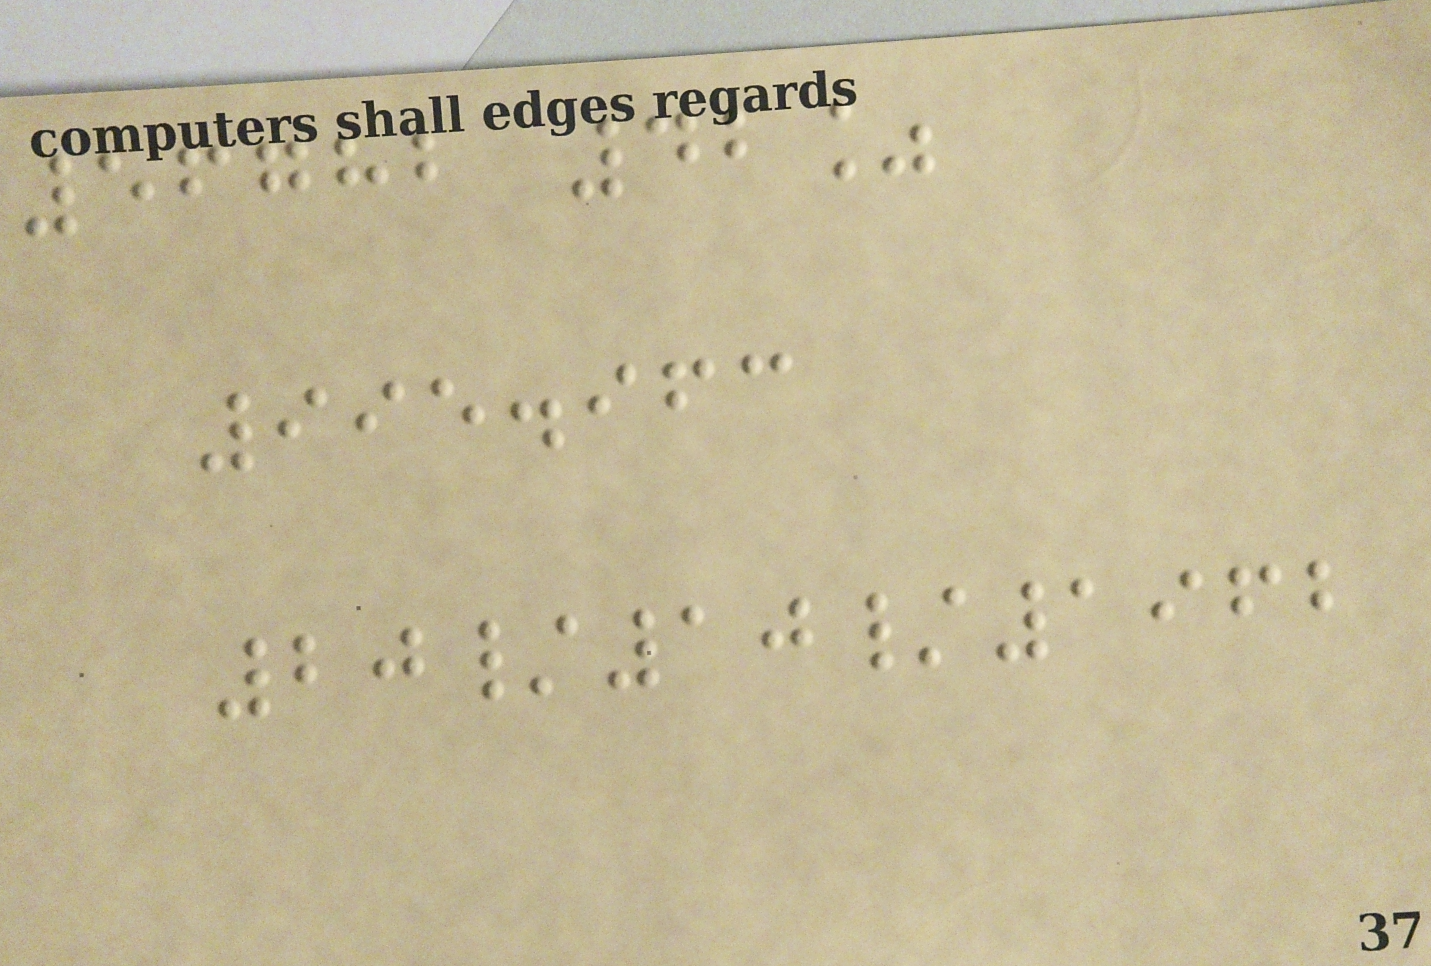56782 42%
995.963
20/10/1962
